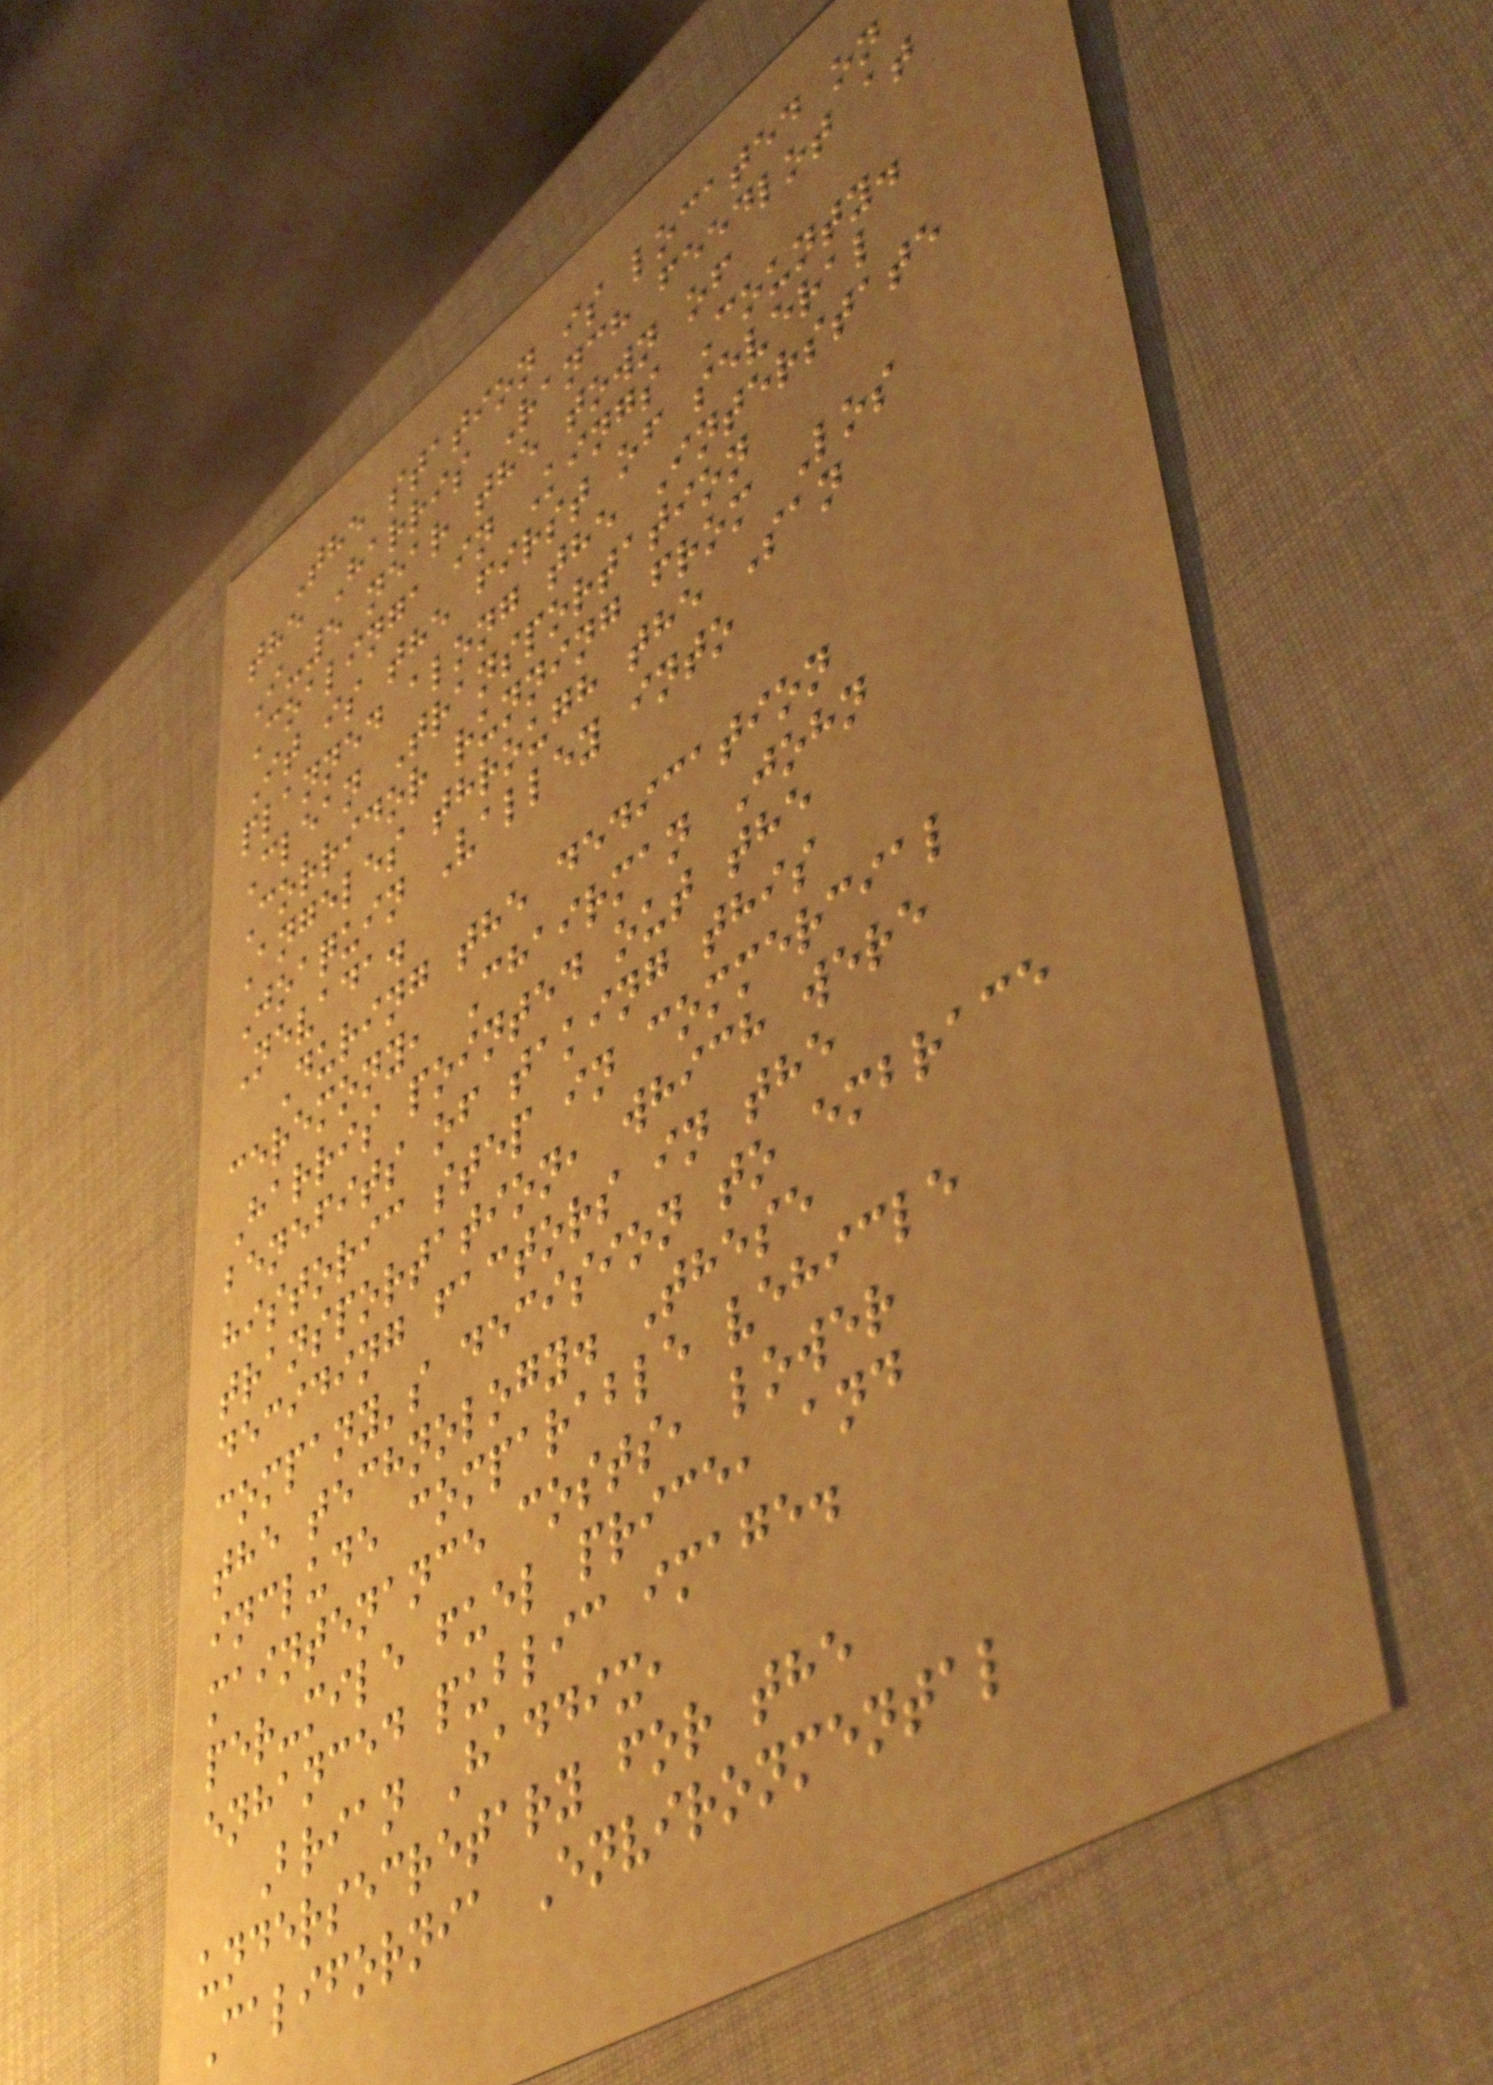The station is located on
the Harris Ranch feedlot at
I-5 near the town of
Coalinga in Kings County.
It is the first of several
planned along the Interstate
Clean Transportation
Corridor running from Los
Angeles through the San
Joaquin Valley into
Nevada.
During the dedication
ceremony, Chairman John
Harris pointed out the
benefits of taking this
historic step in commercial
transportation, which were
deciding factors in the
company's decision to embrace
the technology. These
include comparable vehicle
maintenance costs, lower
per-mile fuel price, and
enhanced public image.
Brian Haddix,
undersecretary for the
California Environmental
